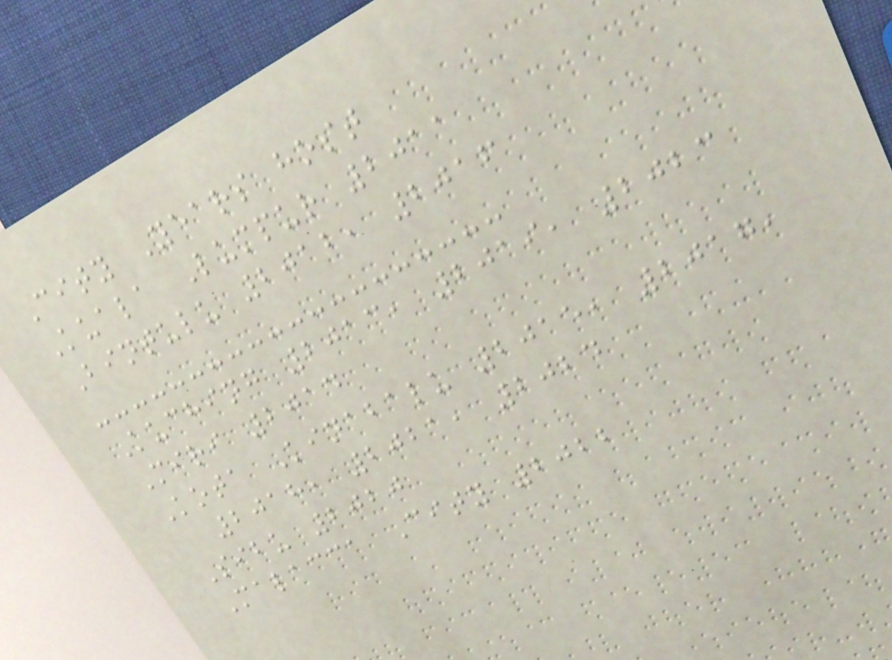City Years host
Kuala Lumpur 2011
Bintulu 2012, 2016
Kuching 2013, 2019, 2023
Miri 2014
Kota Kinabalu 2015, 2017,
2018, 2021, 2024
Sibu 2020
Malacca City 2022
